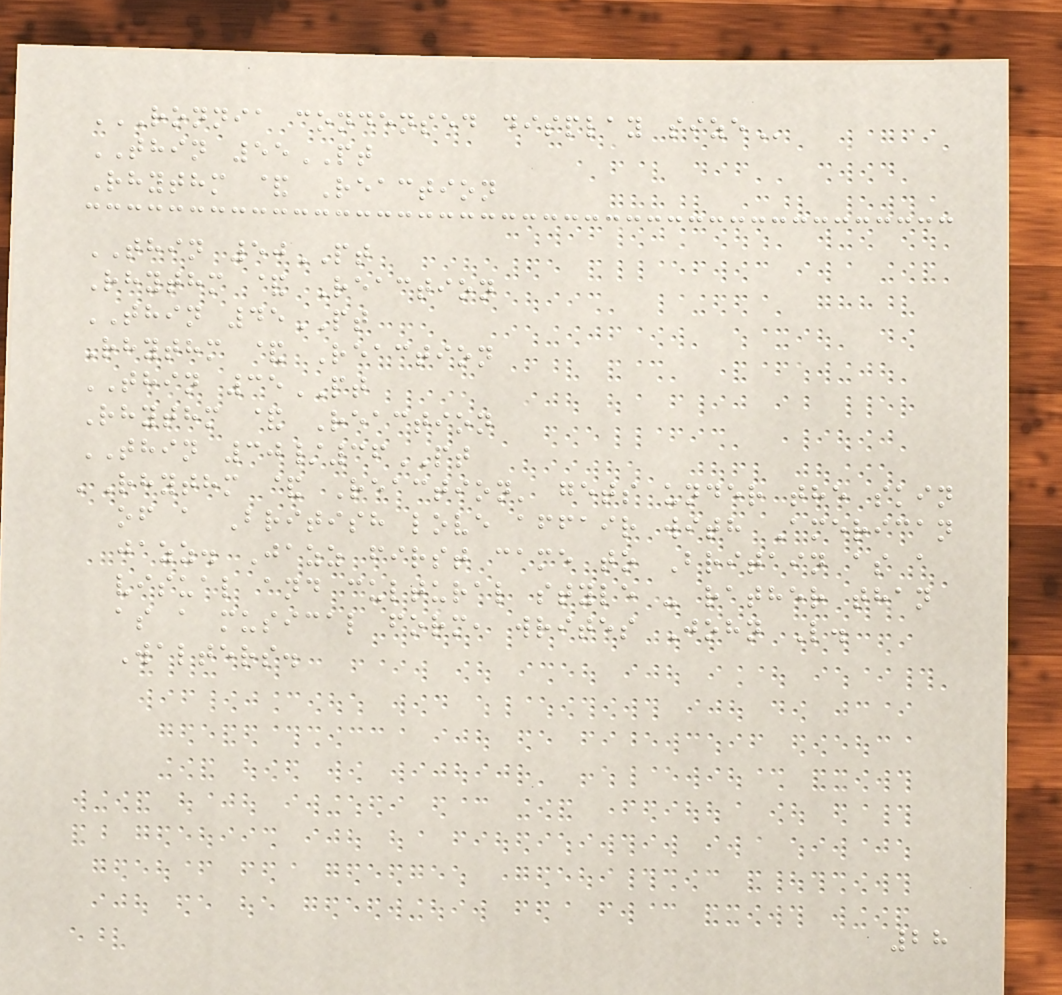RONNIA CONDENSED DISPLAY SIZE
THIN 55PT
Rhythm & Reaction
THIN 50PT
Rhythm & Reaction
THIN 45PT
Rhythm & Reaction
THIN 35PT
Rhythm & Reaction
THIN 30/36PT
'Rhythm & Reaction' gets under the skin
of a British love affair with American
jazz. Jazz first came to Britain as a
visual and cultural style - rather than
as a musical form, writes John L.
Walters.
28
